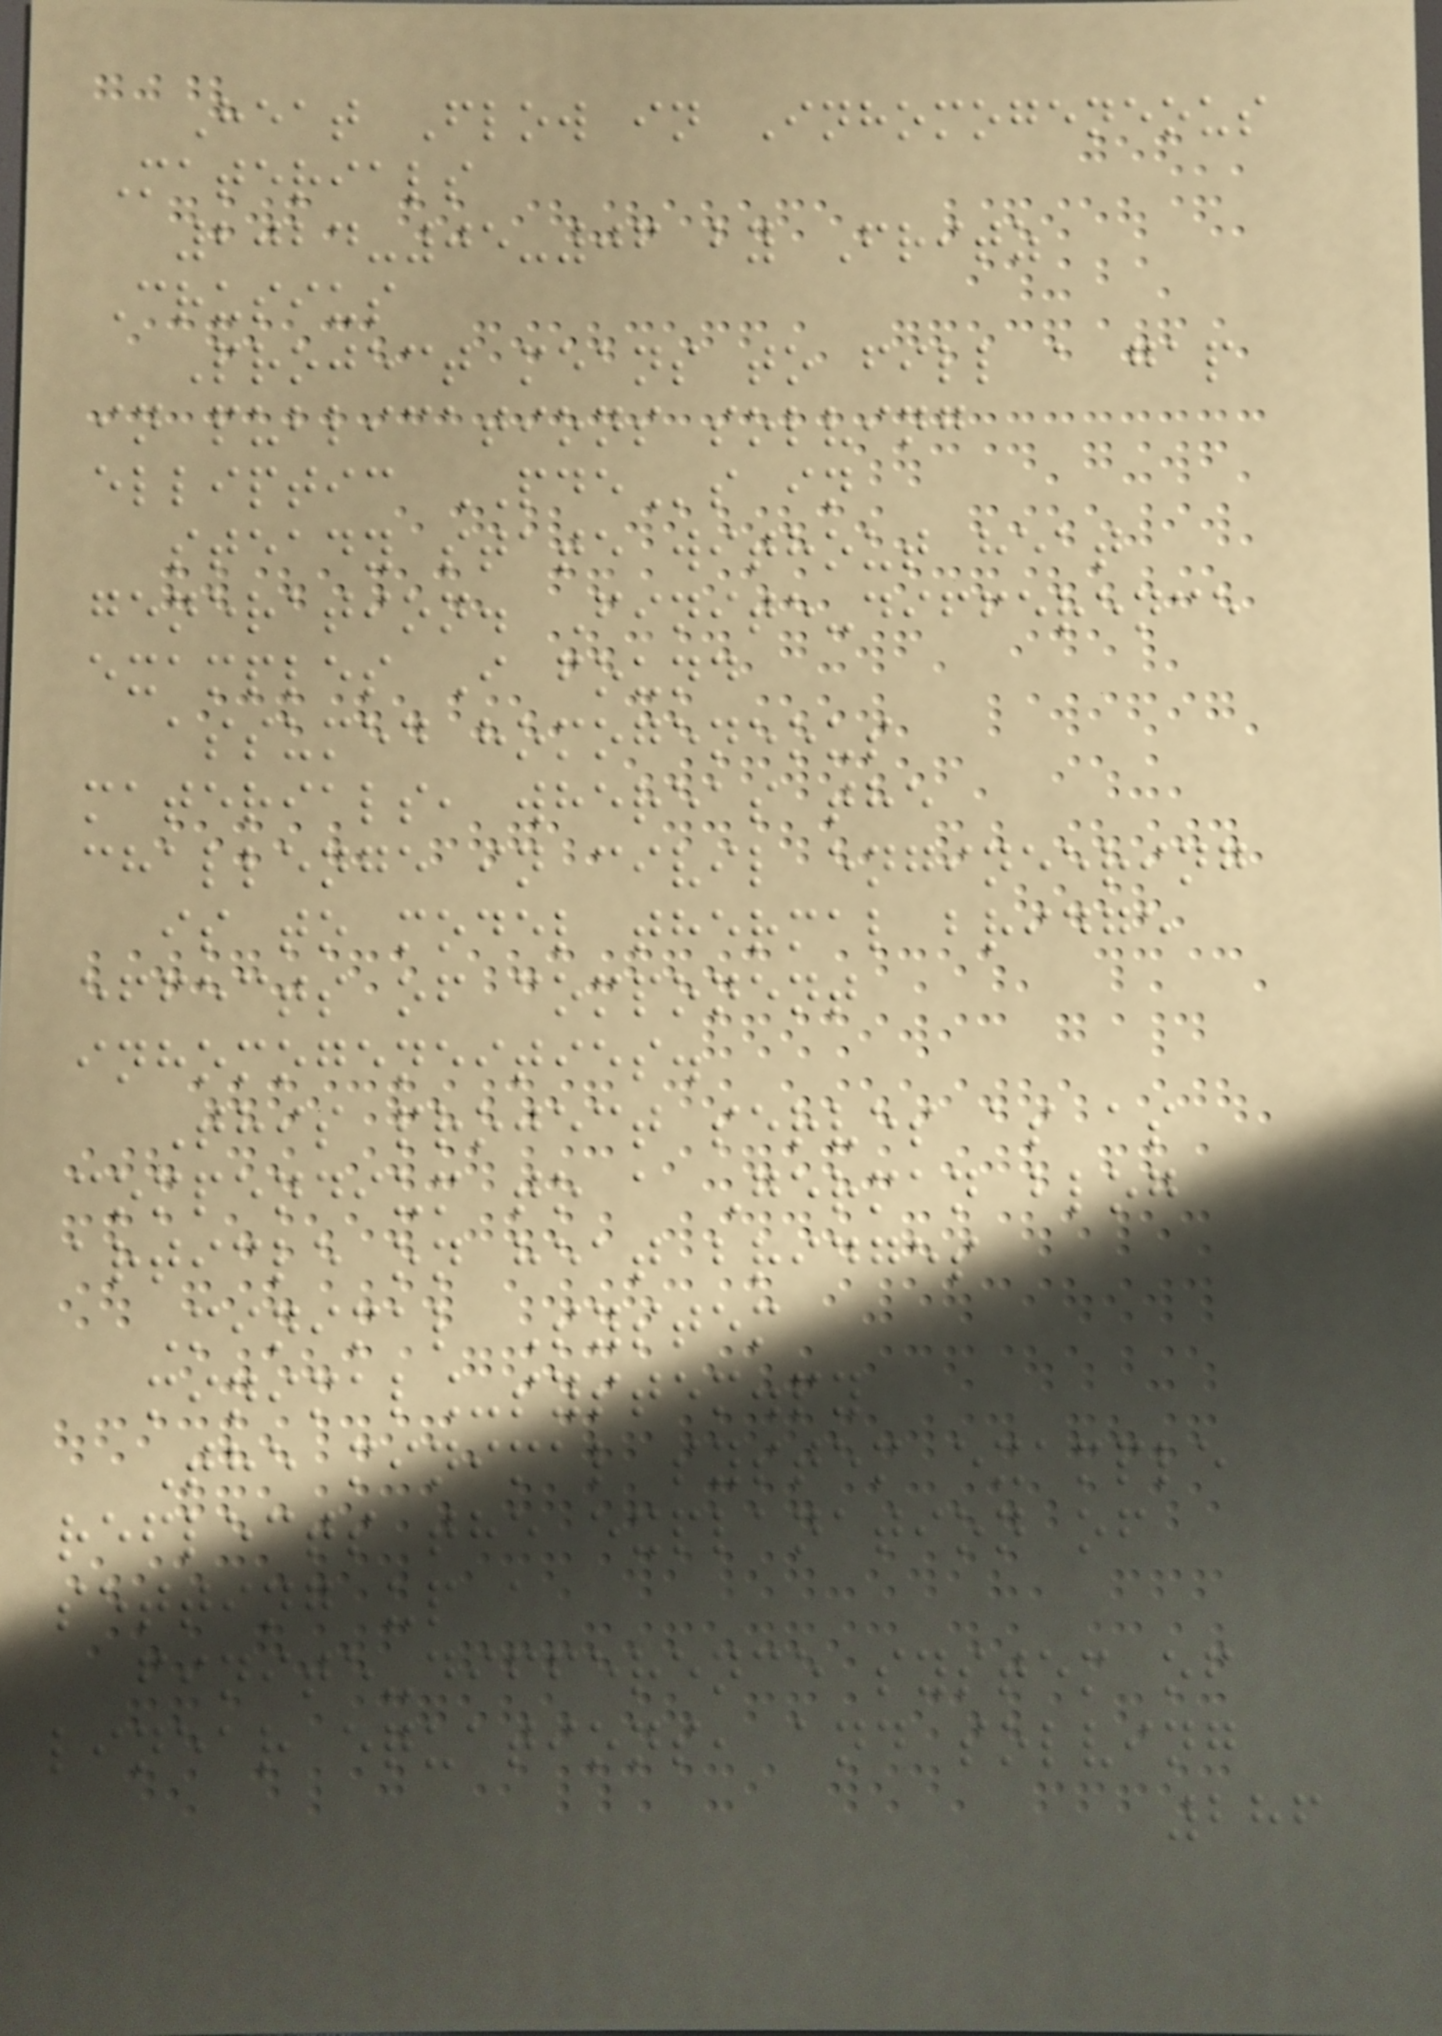Heat Flow in Inhomogeneous
Materials
2024-05-06 by Fritz
Crusius
Project means to fill a gap
in publications solving
elliptic PDEs in
steady state without heat
generation. Finite-difference
examples I found
assumed homogeneous
materials, whereas the
challenge in civil engineering
is to model thermal bridge
effects of component
inhomogeneities.
This project serves as as
compendium to a German blog
article on heat bridges
Minimal System
minimal_system.py
The minimal system example
reflects the explanation of
setting up a
finite-difference system of
linear equations, and solving
286
